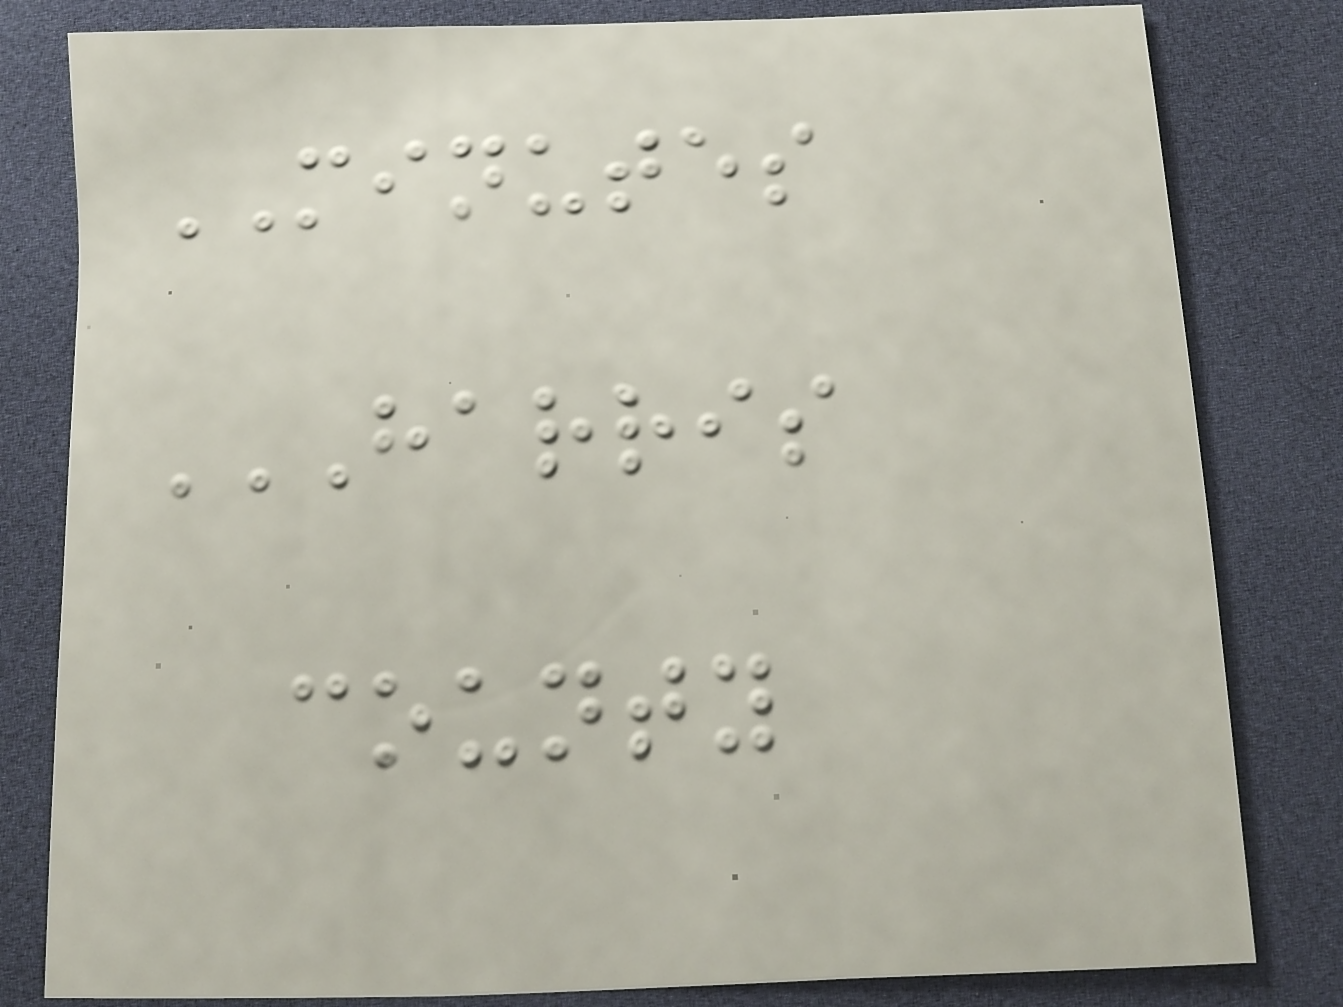MINUTES
HARRIS
COUNTY
